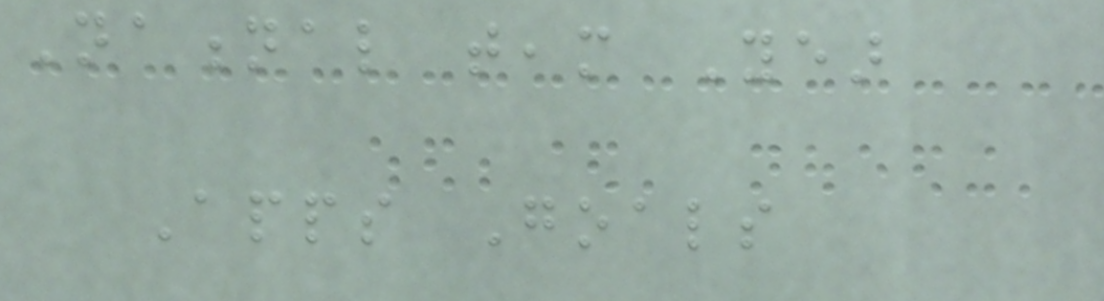National team Year
Apps Goals
